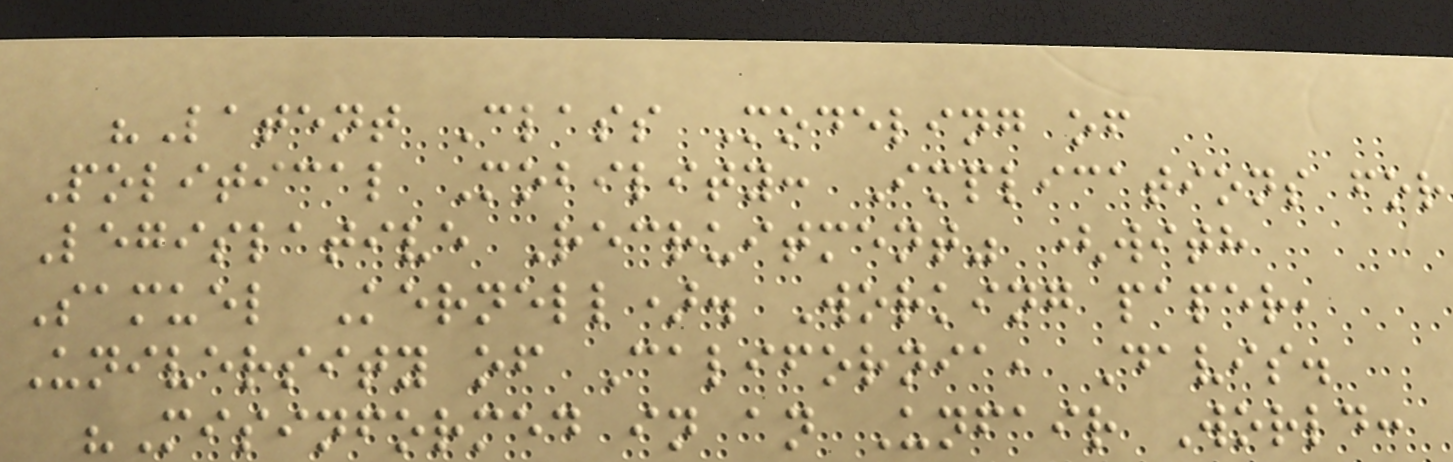"Latent Class Modeling of
Political Mobility: Implications for
Legislative Recruitment" (with
Samuel Kernell). Working paper,
University of California, Davis.
"Misinformed in an Unfair World:
